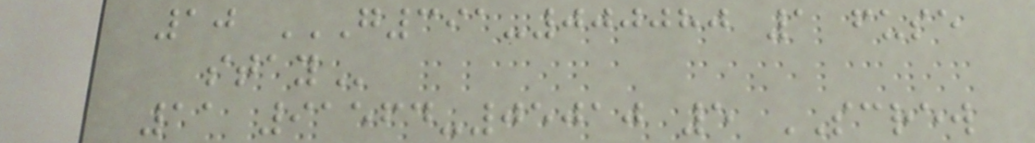10 G391-000080 1 FUSE
STAY
11 91564-05010 5 SCREW
